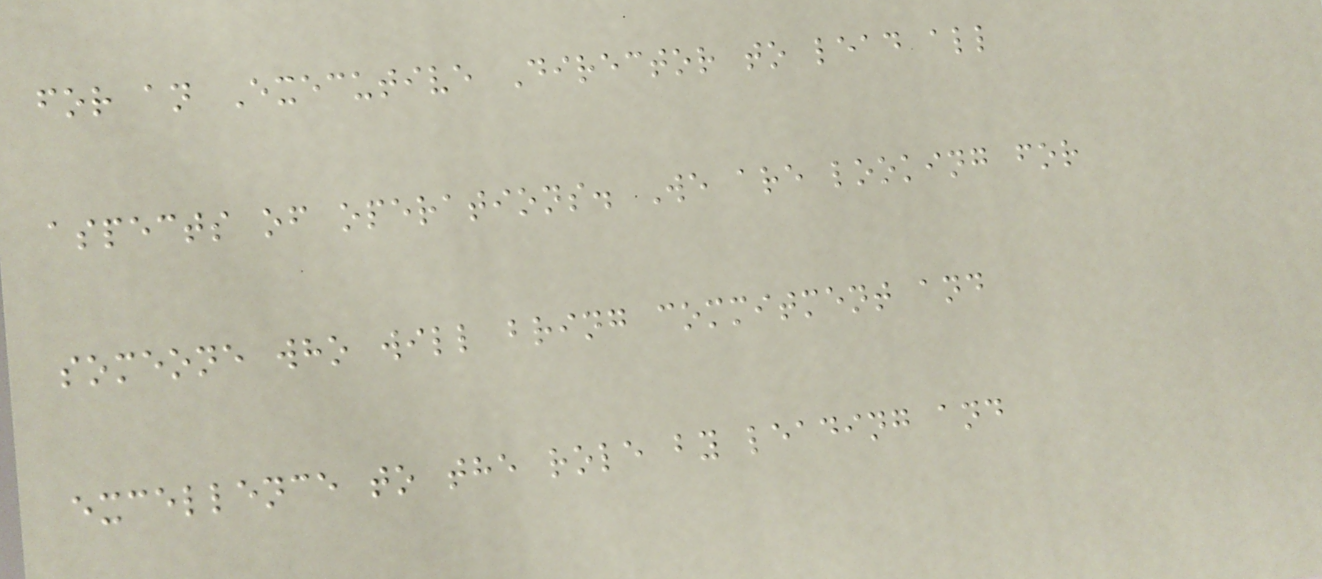for an Executive Director to lead all
aspects of operations. We are looking for
someone who will bring commitment and
excellence to the role by leading and
